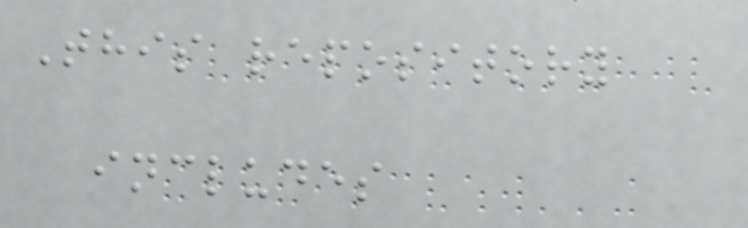This repository
includes
